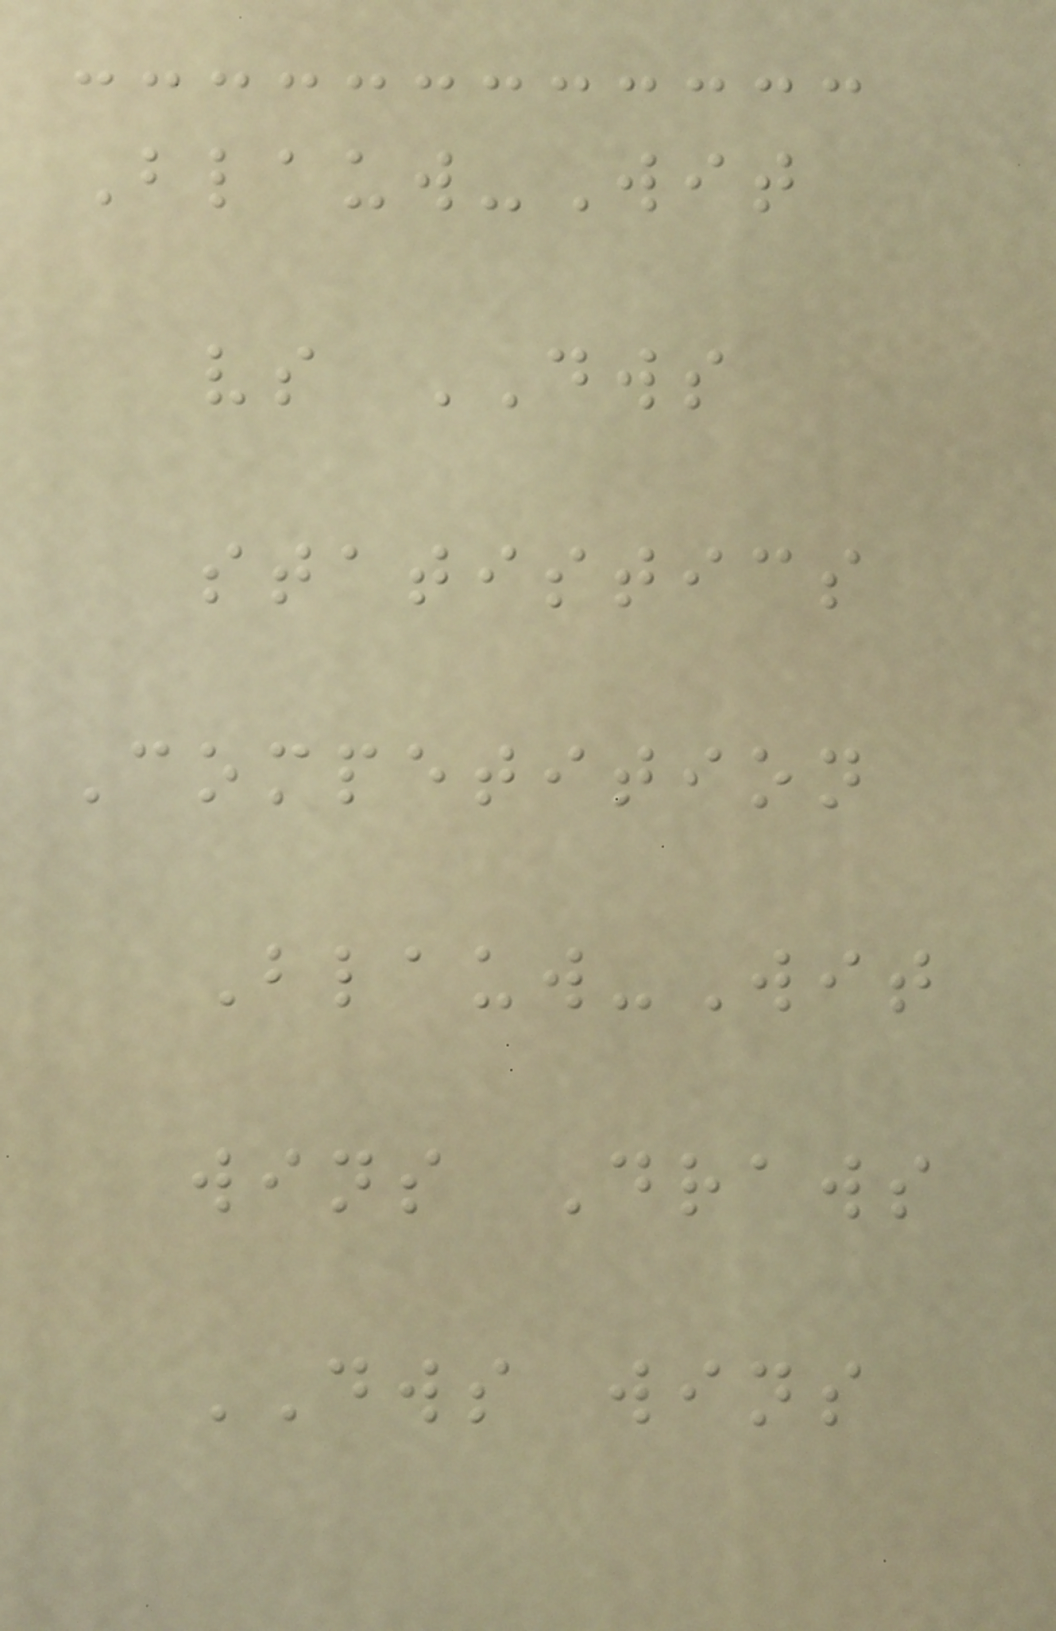Blauw-Wit
vs DWS
statistics
Competition
Blauw-Wit
wins Draws
DWS wins
